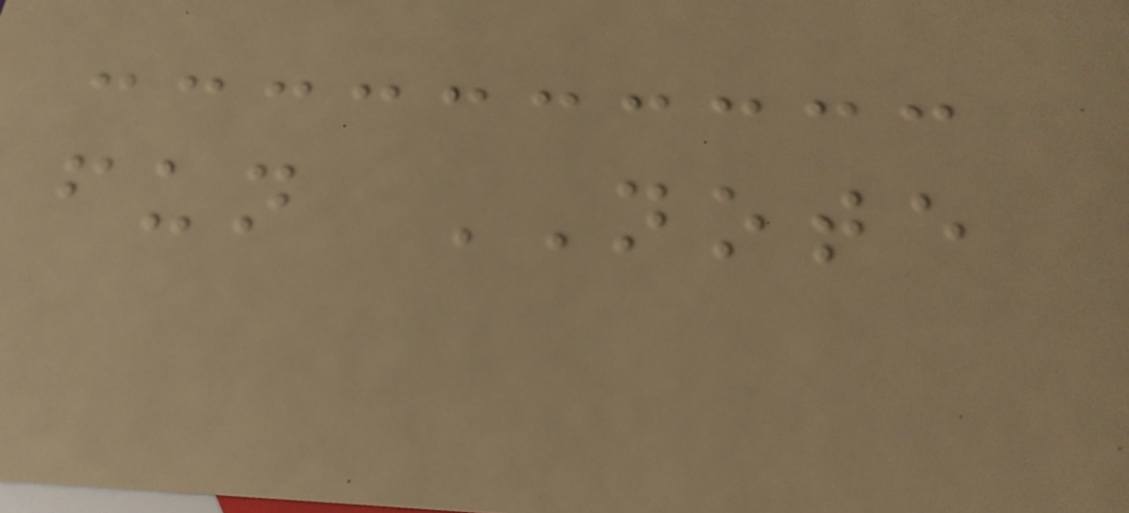fun NOTE
